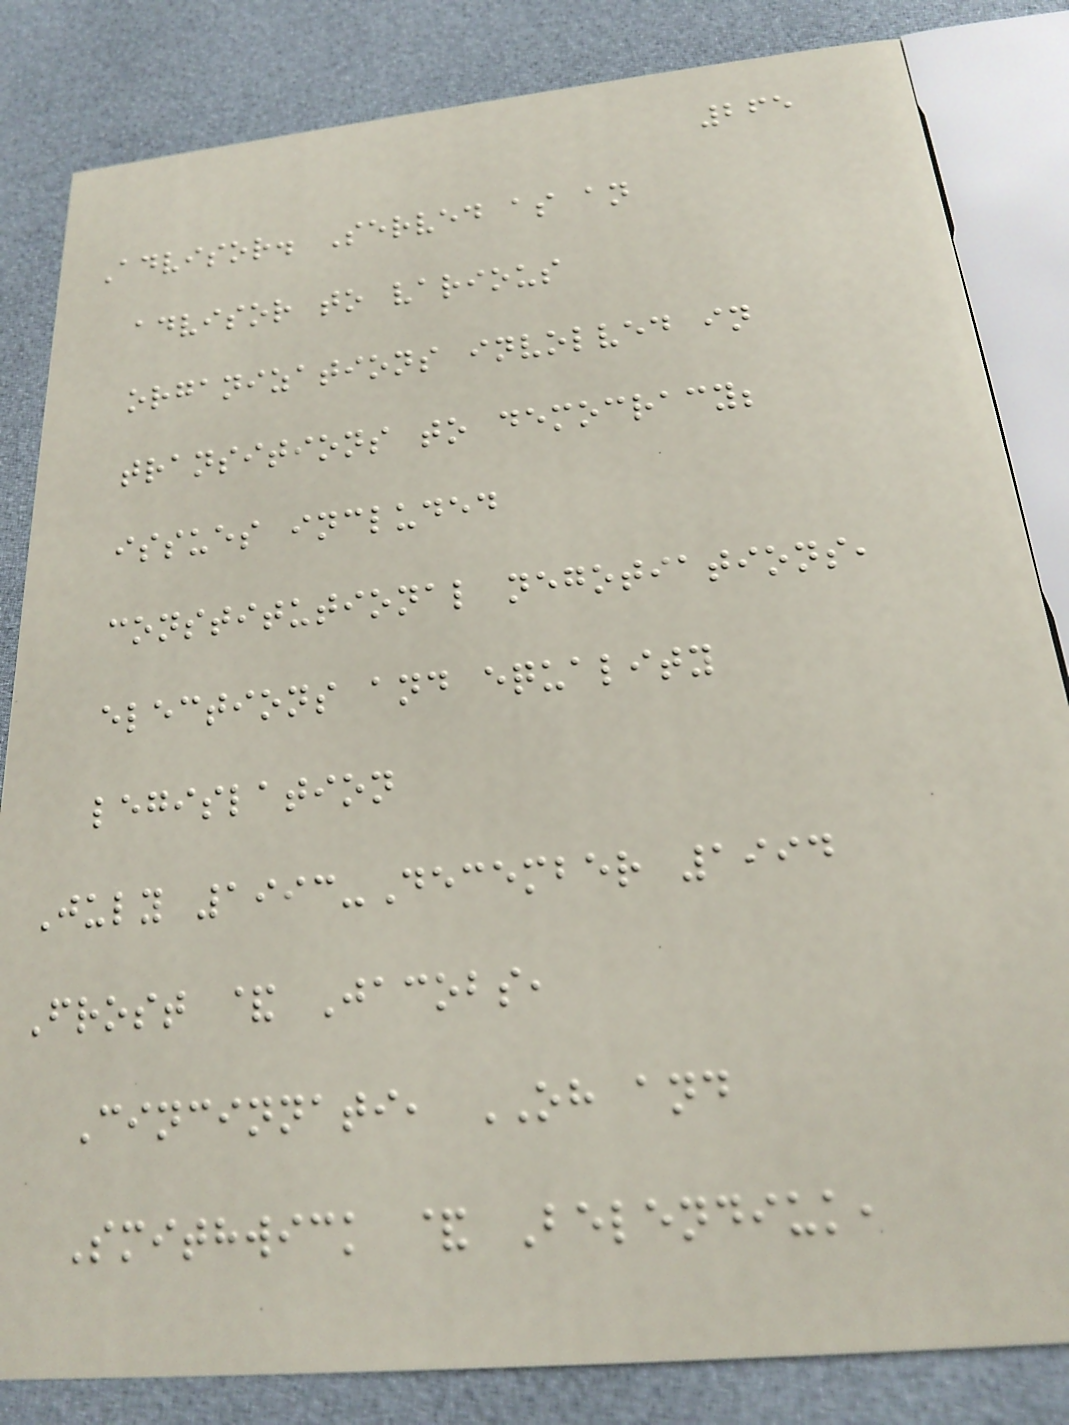265
Advisor. Served as an
advisor to various
organizations involved in
transitions to democracy;
issues included
constitutional negotiations,
elections and equality
legislation
July 1993-December 1994
Frost & Jacobs,
Cincinnati, OH and
Smithwick & Belendiuk,
